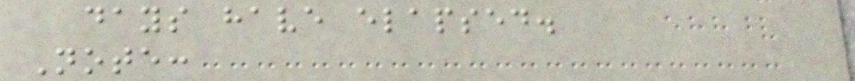days have elapsed.
Note:
